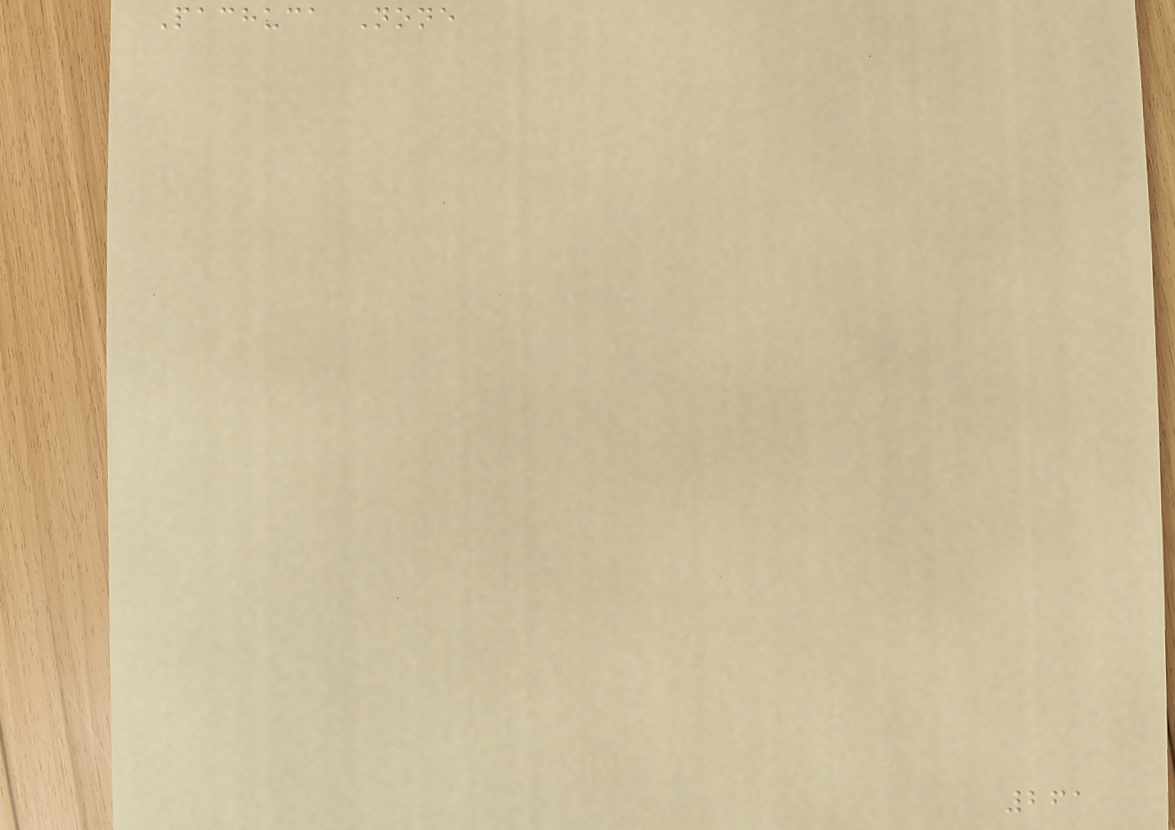Pachuca None
261
